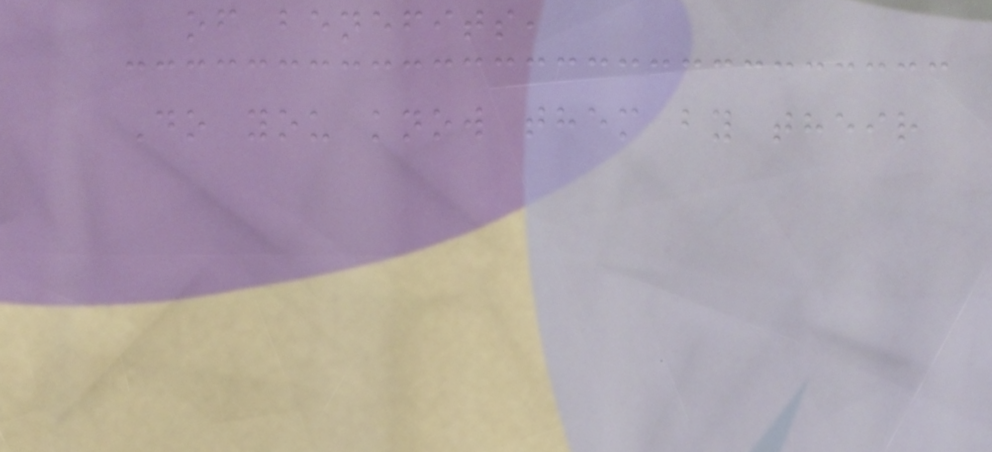of benefits,
Do you know them by their
